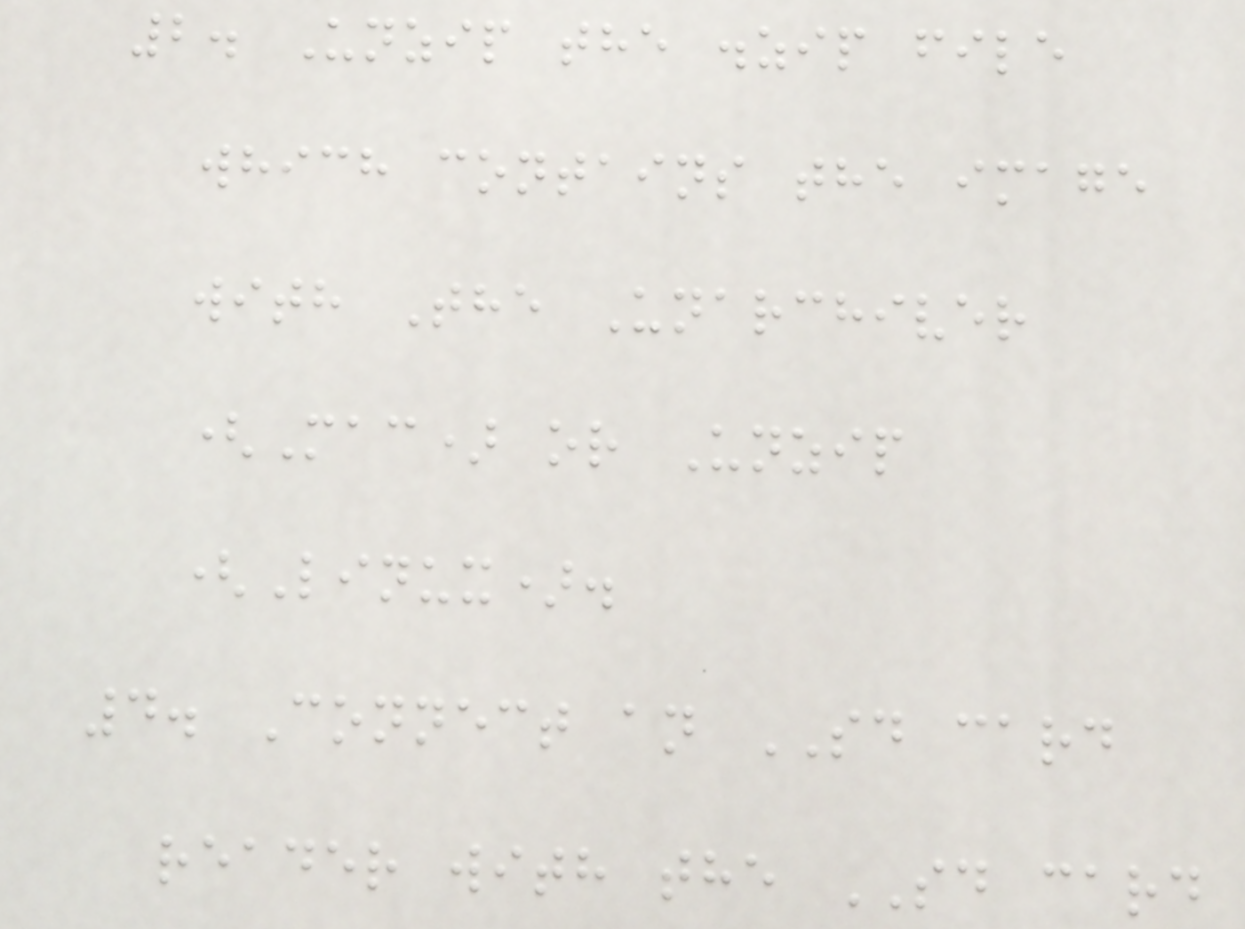2. Unzip the .zip file
which contains the image
with The Unarchiver
(Mac) or Unzip
(Linux).
4. Connect an SD card
reader with the SD card
